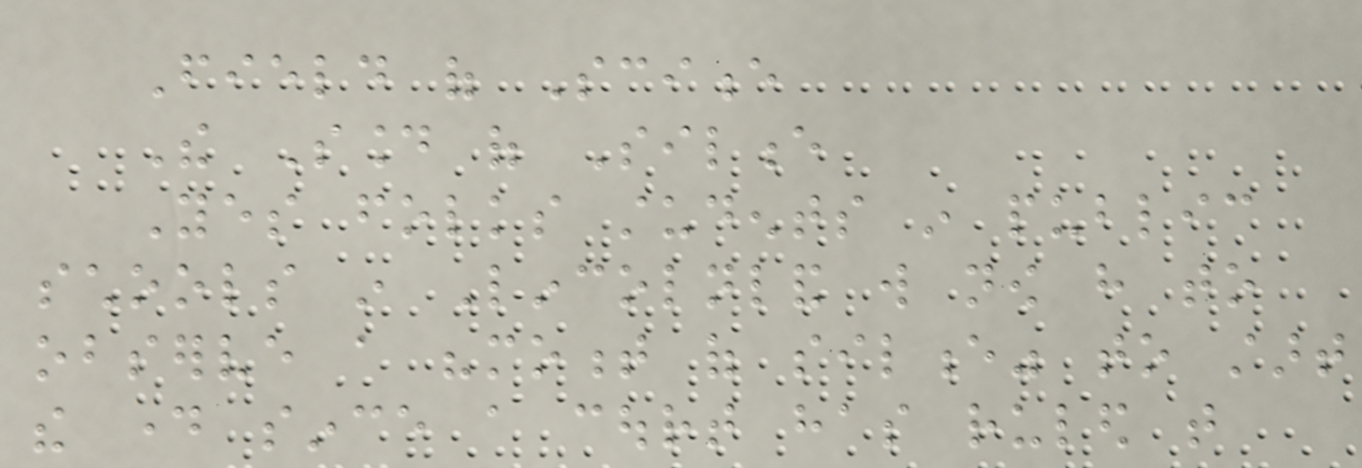Field of Science
The Sound of Silence
Yes folks students in public
schools in Lincolnland will now have to
observe a "moment of silence" to start
the day since a court has ruled that
